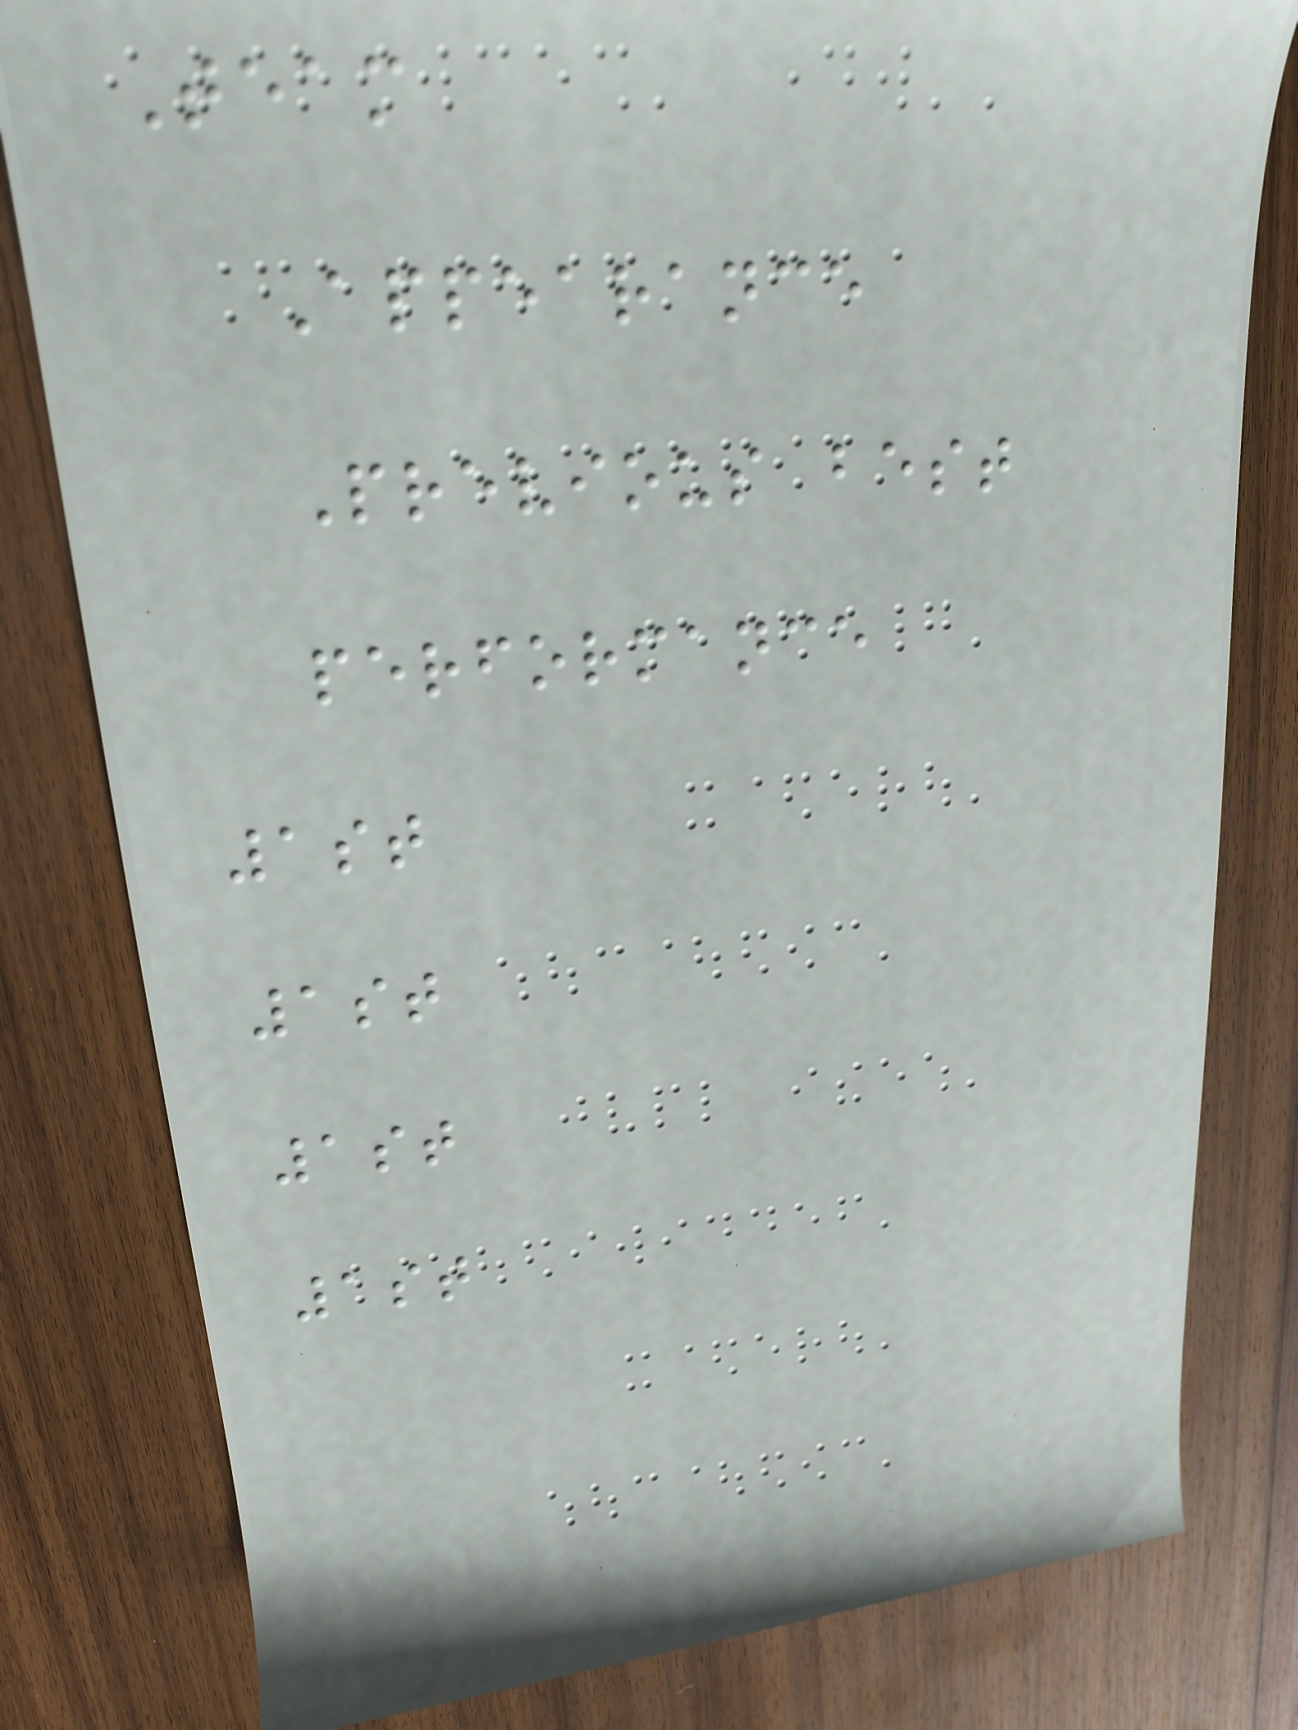Team
Appearance
Previous best
performance
1st
1st
1st
1st
